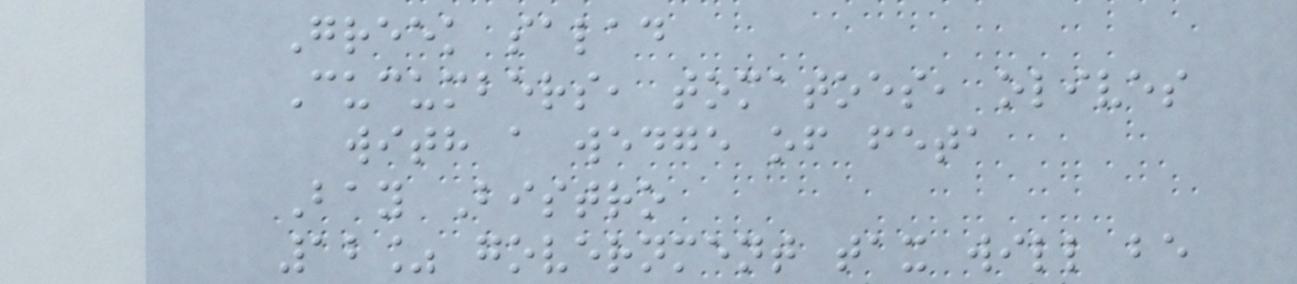Greek salad
Cucumbers, tomatoes, olives
with a wedge of feta
Bay Bistro
12% government tax will be
